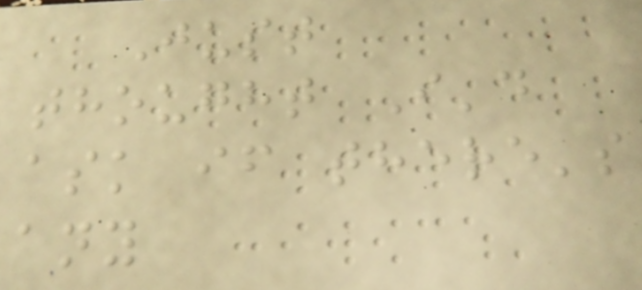Just
thought I'd
ask if there's
any
